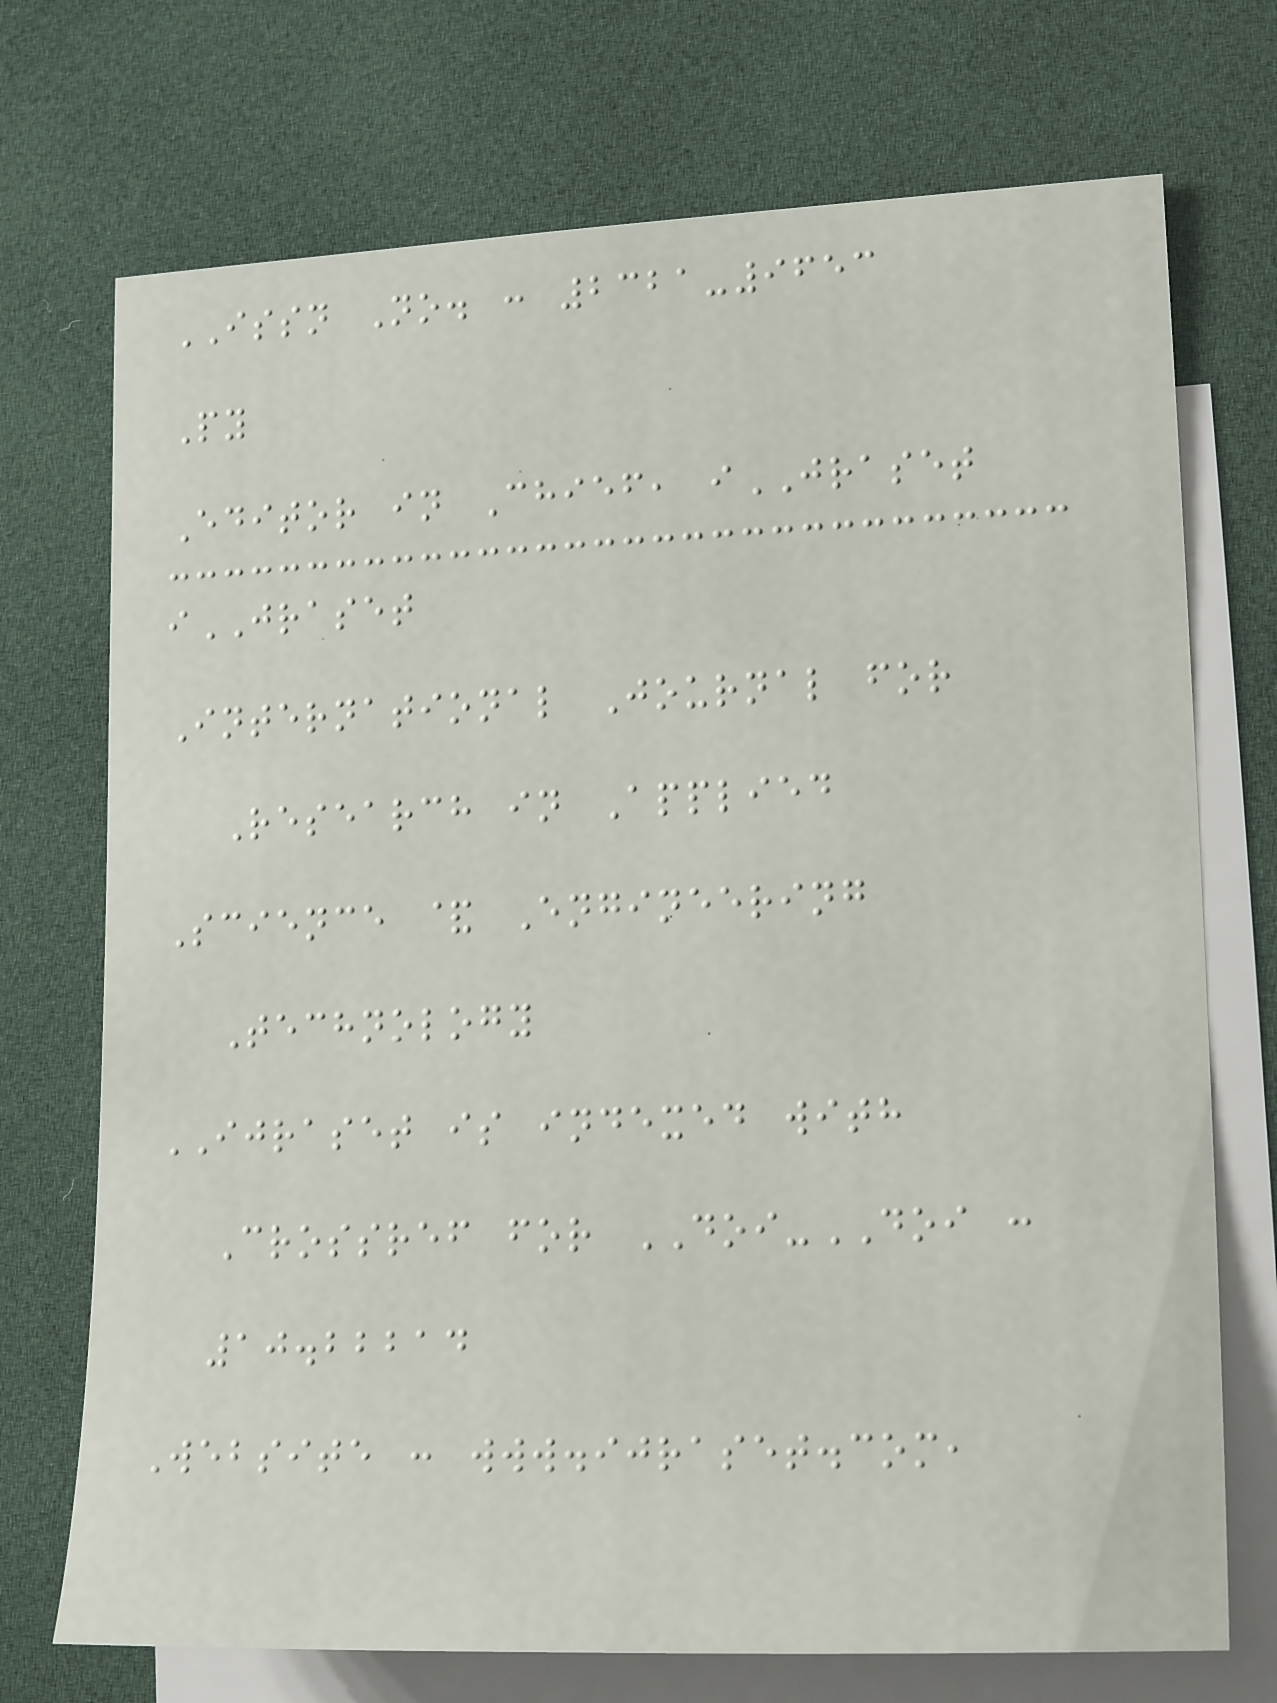ISSN No. : 2321-9653
Py
Editor in Chief, iJRASET
iJRASET
International Journal for
Research in Applied
Science & Engineering
Technology
IJRASET is indexed with
Crossref for DOI-DOI :
10.22214
Website : www.ijraset.com,
